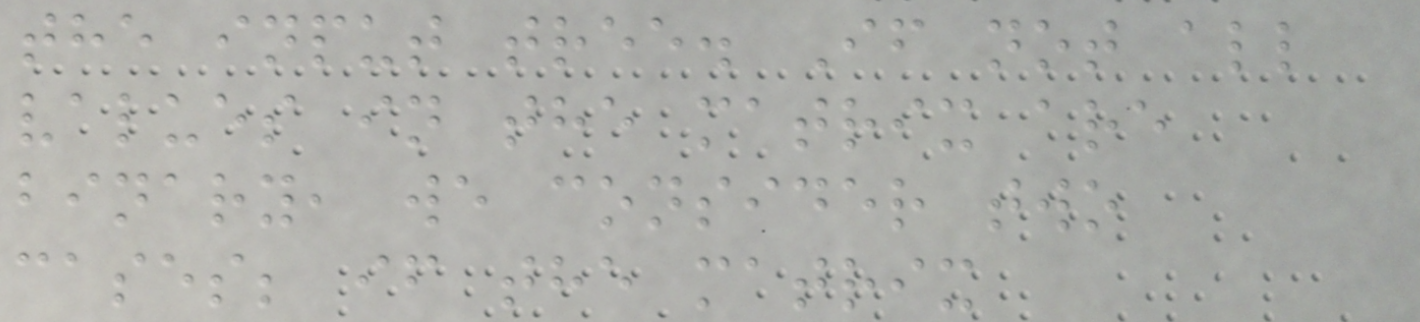the input tree. If not all
values in the matrix are
binary, we consider two
cases; if the matrix
